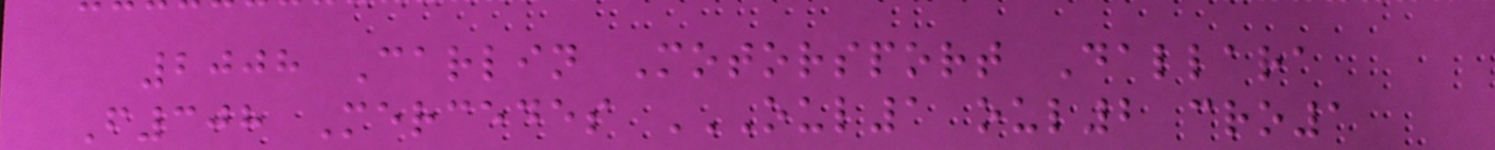2008 Carlin Motorsport Dallara
F308 Mercedes OUL1 OUL2 CRO1
